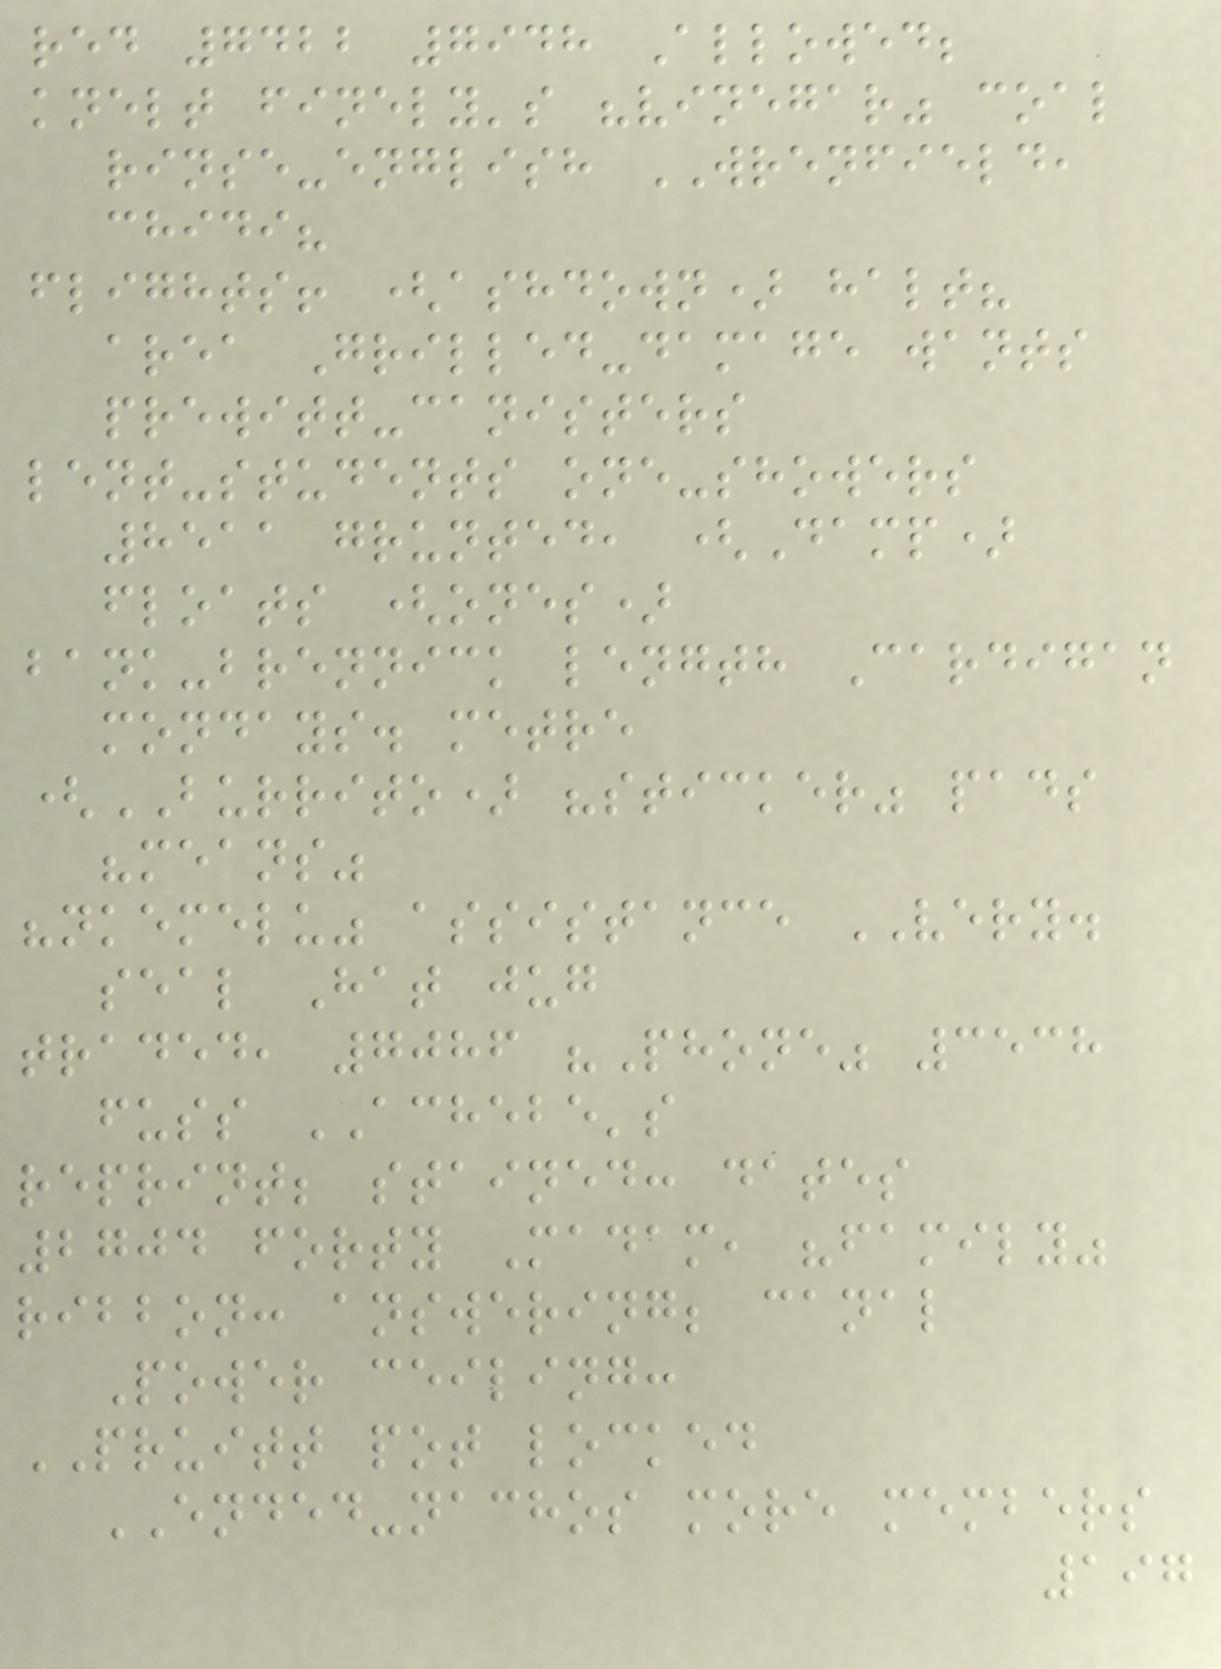red 7422 7948 Allowed;
knelt finely's "vinegar" coal
rinse-english WRENFIELD,
chidi?
flights! (ashdown) halt?
area Grilled-damage wants
prewitt-canisters
lent-students one-showers
8511 grunted, (Damp)
floats (ones)
bank-brennick length Cardigan
mondays. metre
(BURRITO) "sticker" pads
"means"
"nkemelu" assistance VERY.
seal Hat jug
traded, 7086 "Phone" 3538
fuss ACHEBE's
reprint; stained: dates
2704 forty Madam, "family"
ribbon: answering; canal
Power ceiling:
PRUITT pot locked
ENDED-nachos more members
197
